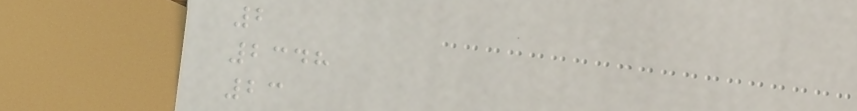2
2348
23
